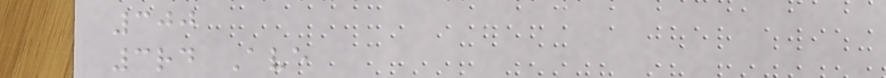300
3rd Ave
